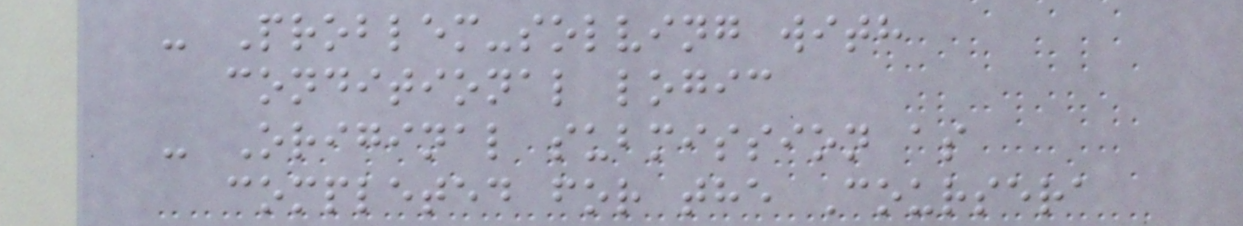- Problem-solving with
conditional logic
- Original submission as
completed for the Coursera
